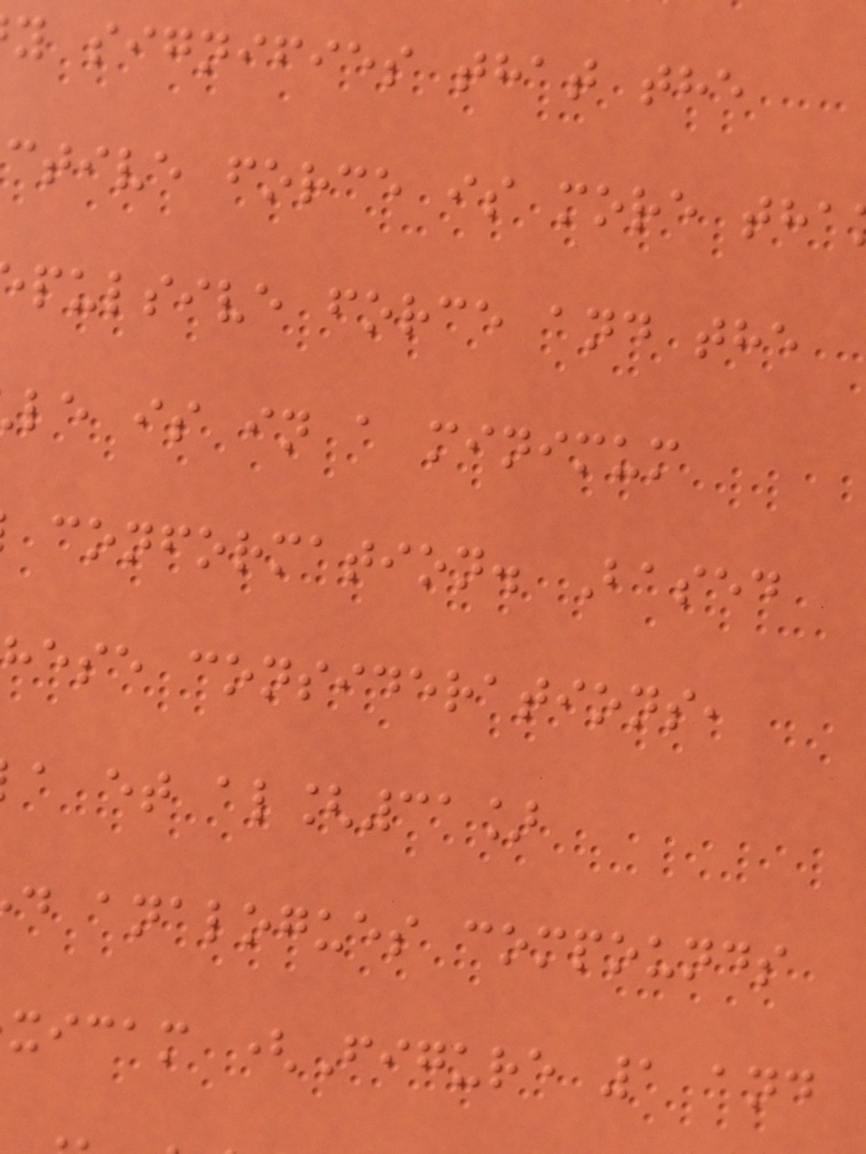y signifies that the
ctive force is more tha
pulsive force and the
le is in a minimum
conformation. Based
hese considerations,
a et al[31]
d analogues compounds
xicam (Figure 1 and
